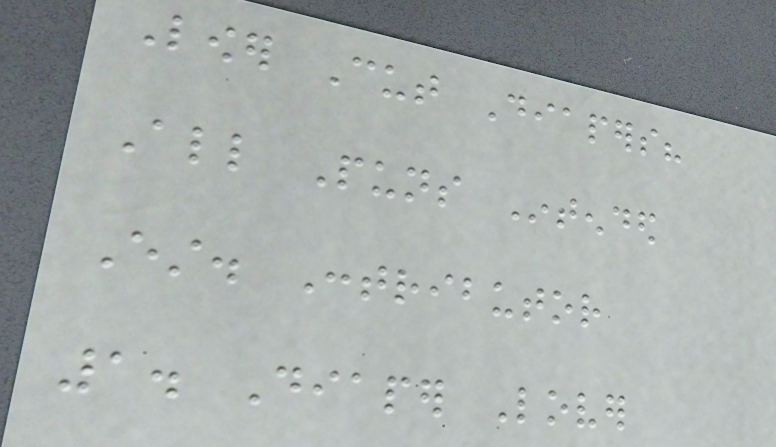Lower Cut Diapers?
All Puns Intended
Est. Contributor
1. Diaper Lover
